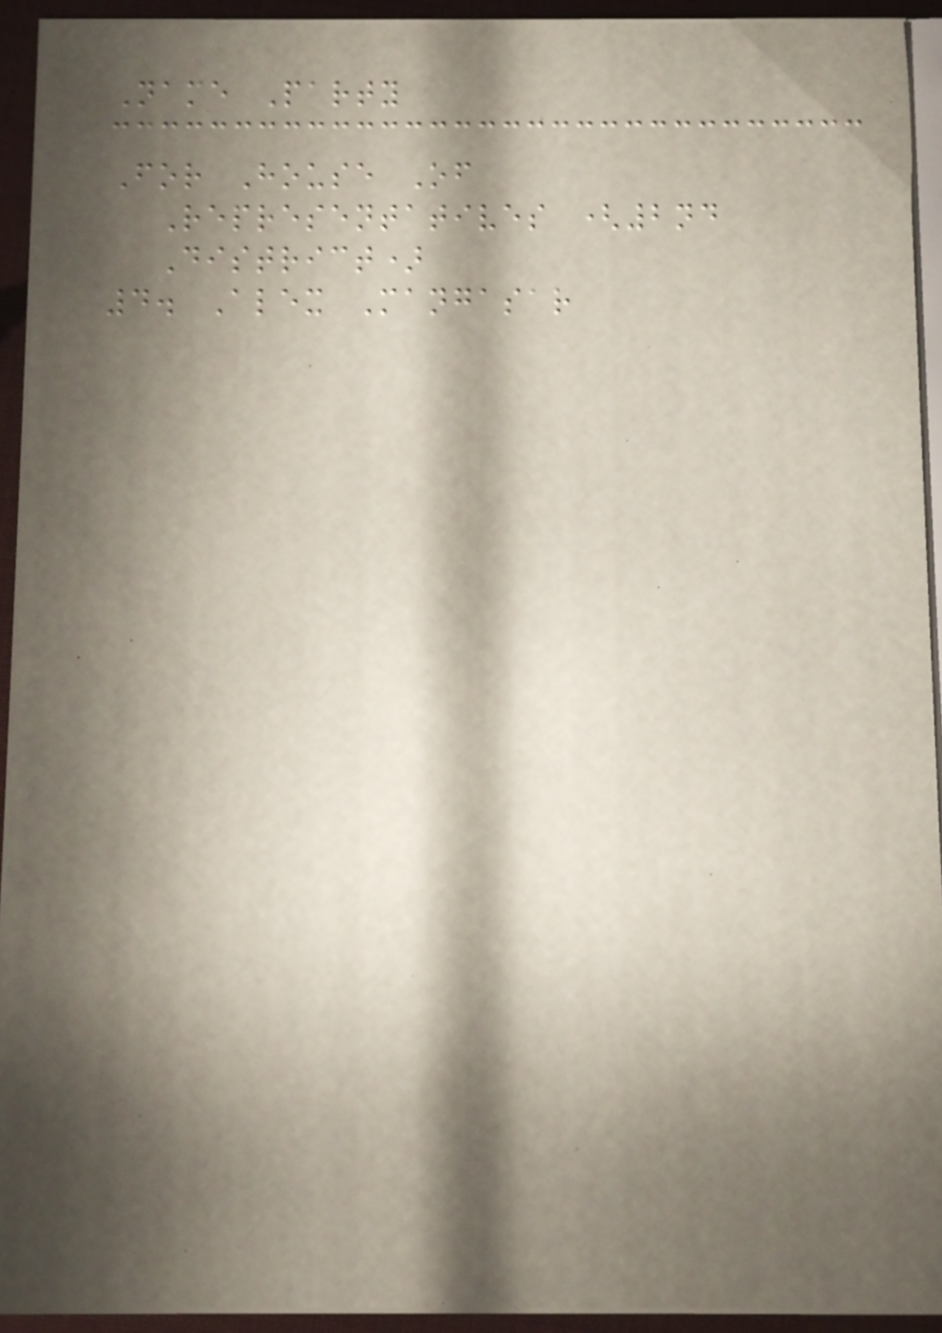Name Party
For House Of
Representatives (2nd
District)
4. Alex Mangasar
